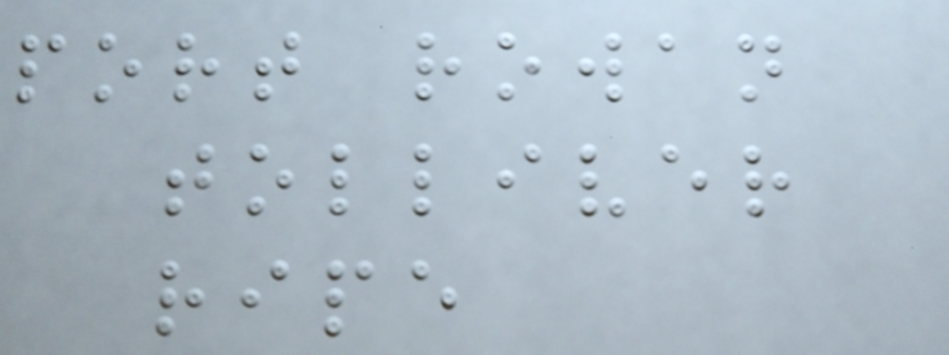port rowan
tolliver
ripe
